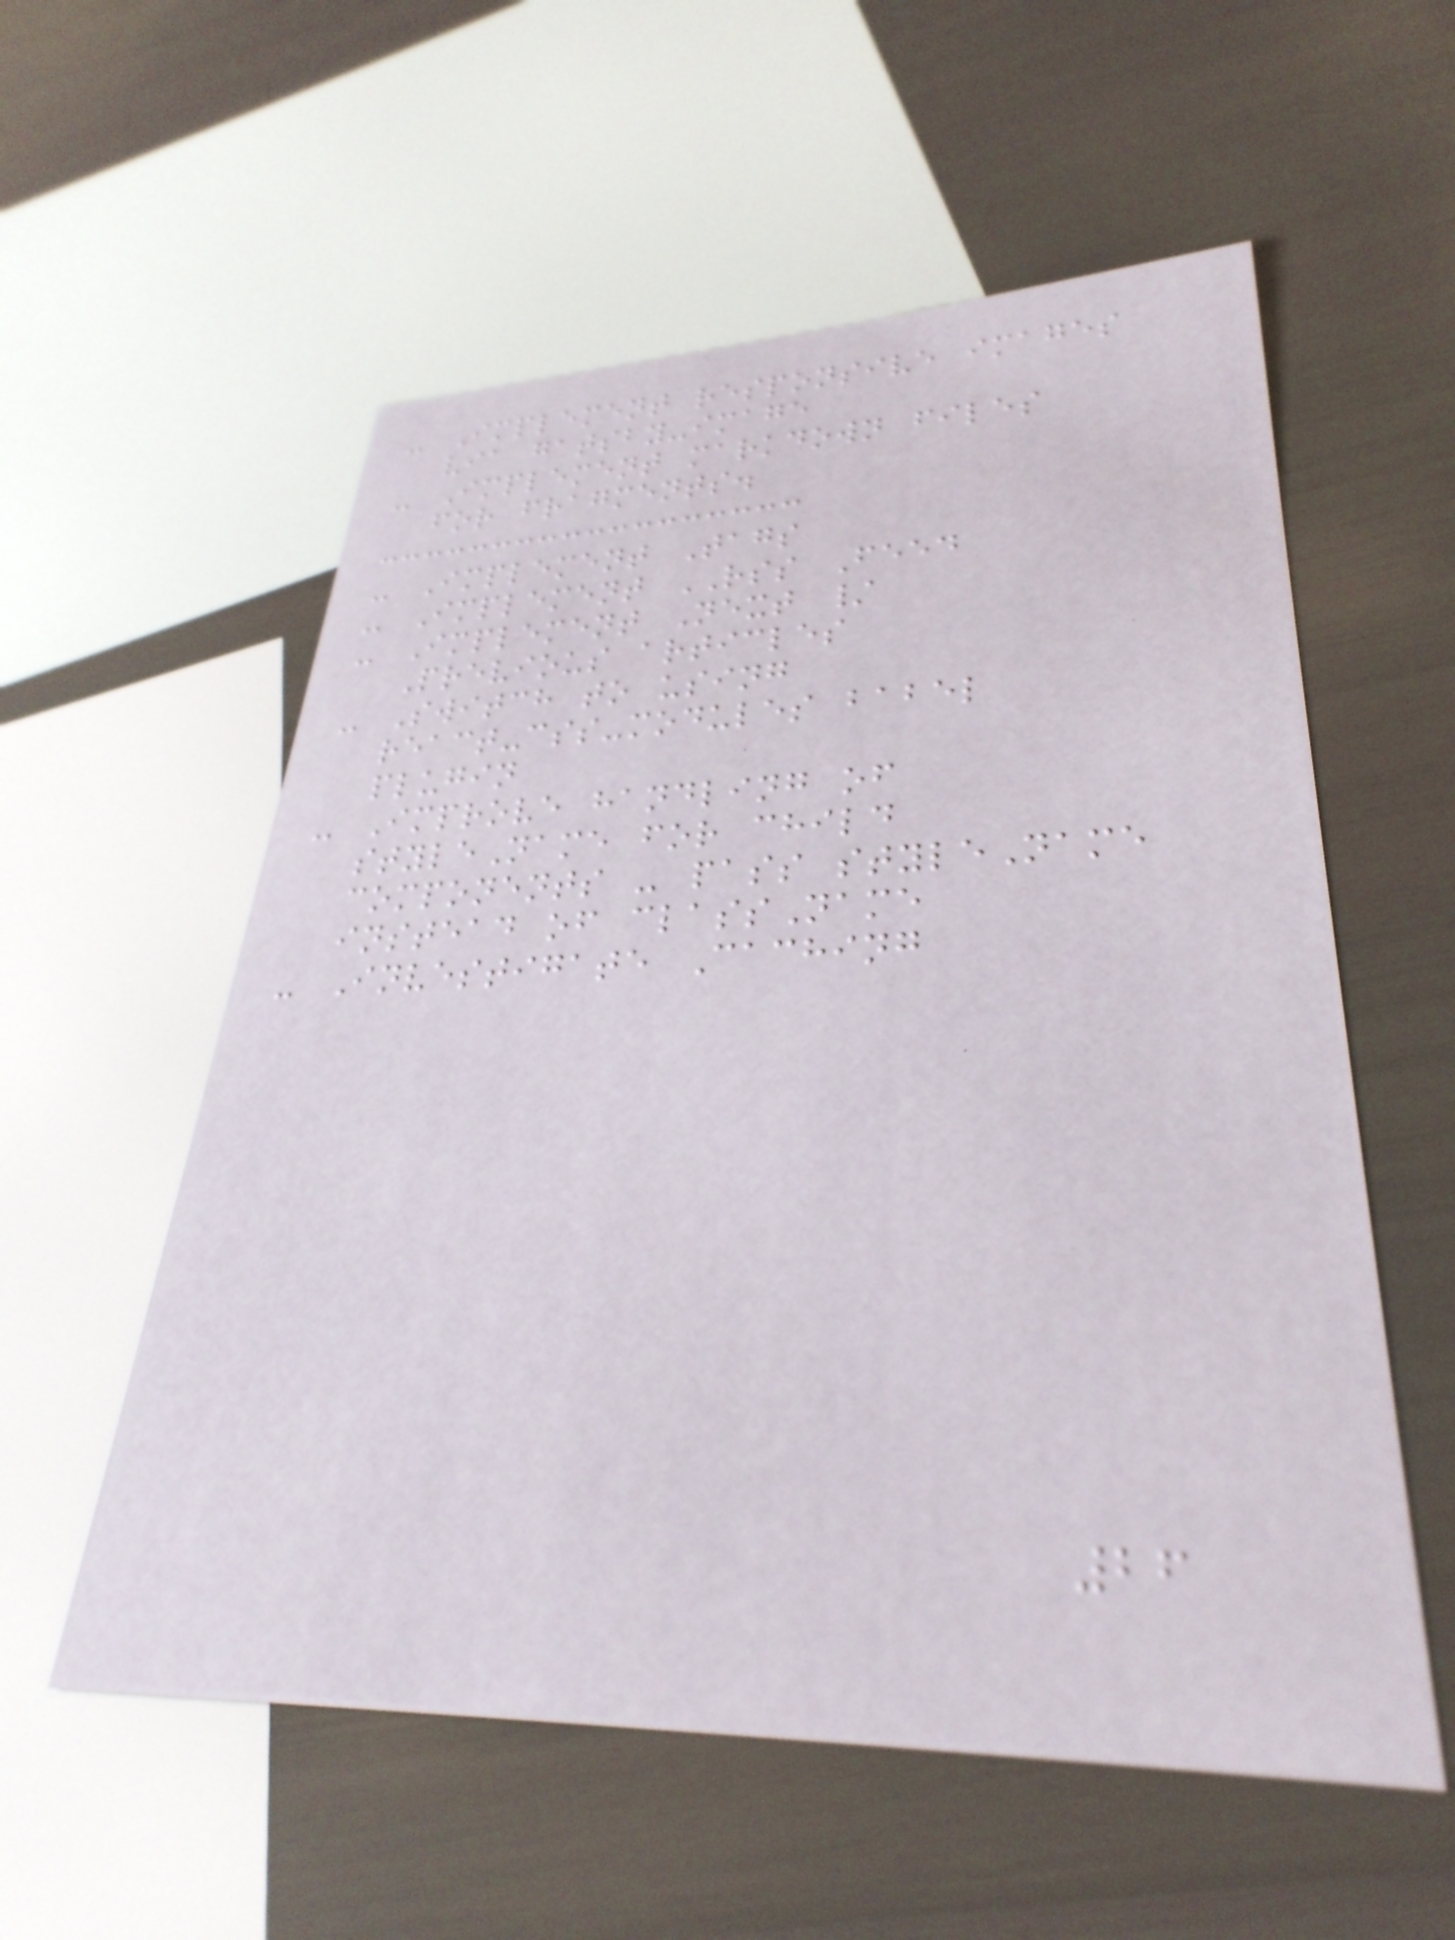- Implement responsive images
via gatsby-image
- Implement markdown files
for fragments.
- Implement Tags
- Implement RSS Feed
- Implement Next /
Previous articles
- Switch to using
react-css-modules babel
plugin
- Improve handling of
styleName for child
components - pass styleName
instead of className
- Investigate Caching
26
